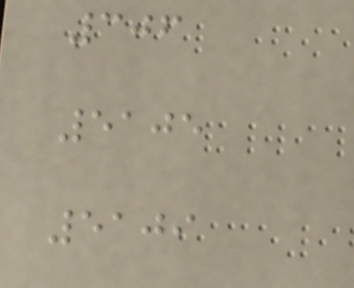306
5105
5109
